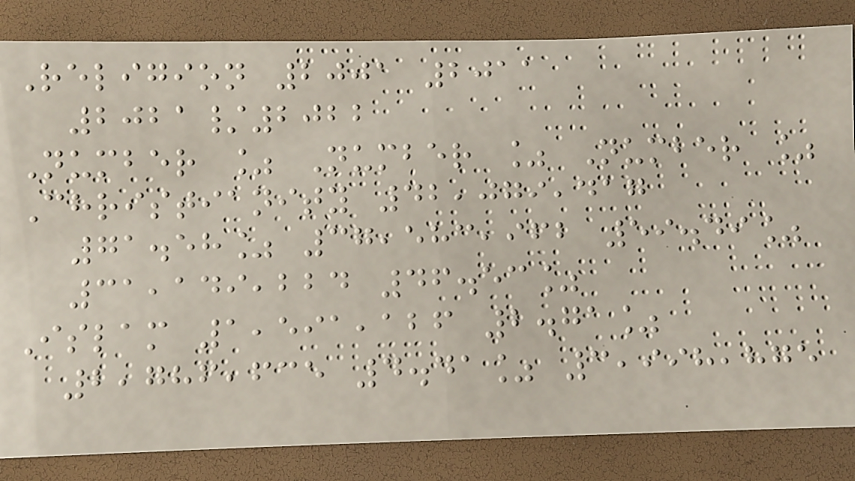Religion 2001 2011
2021/2022
Number % Number % Number %
Christianity 42,079,417
71.58% 37,583,962 59.49%
31,149,224 46.53%
Islam 1,591,126 2.71%
2,786,635 4.41% 3,998,875
